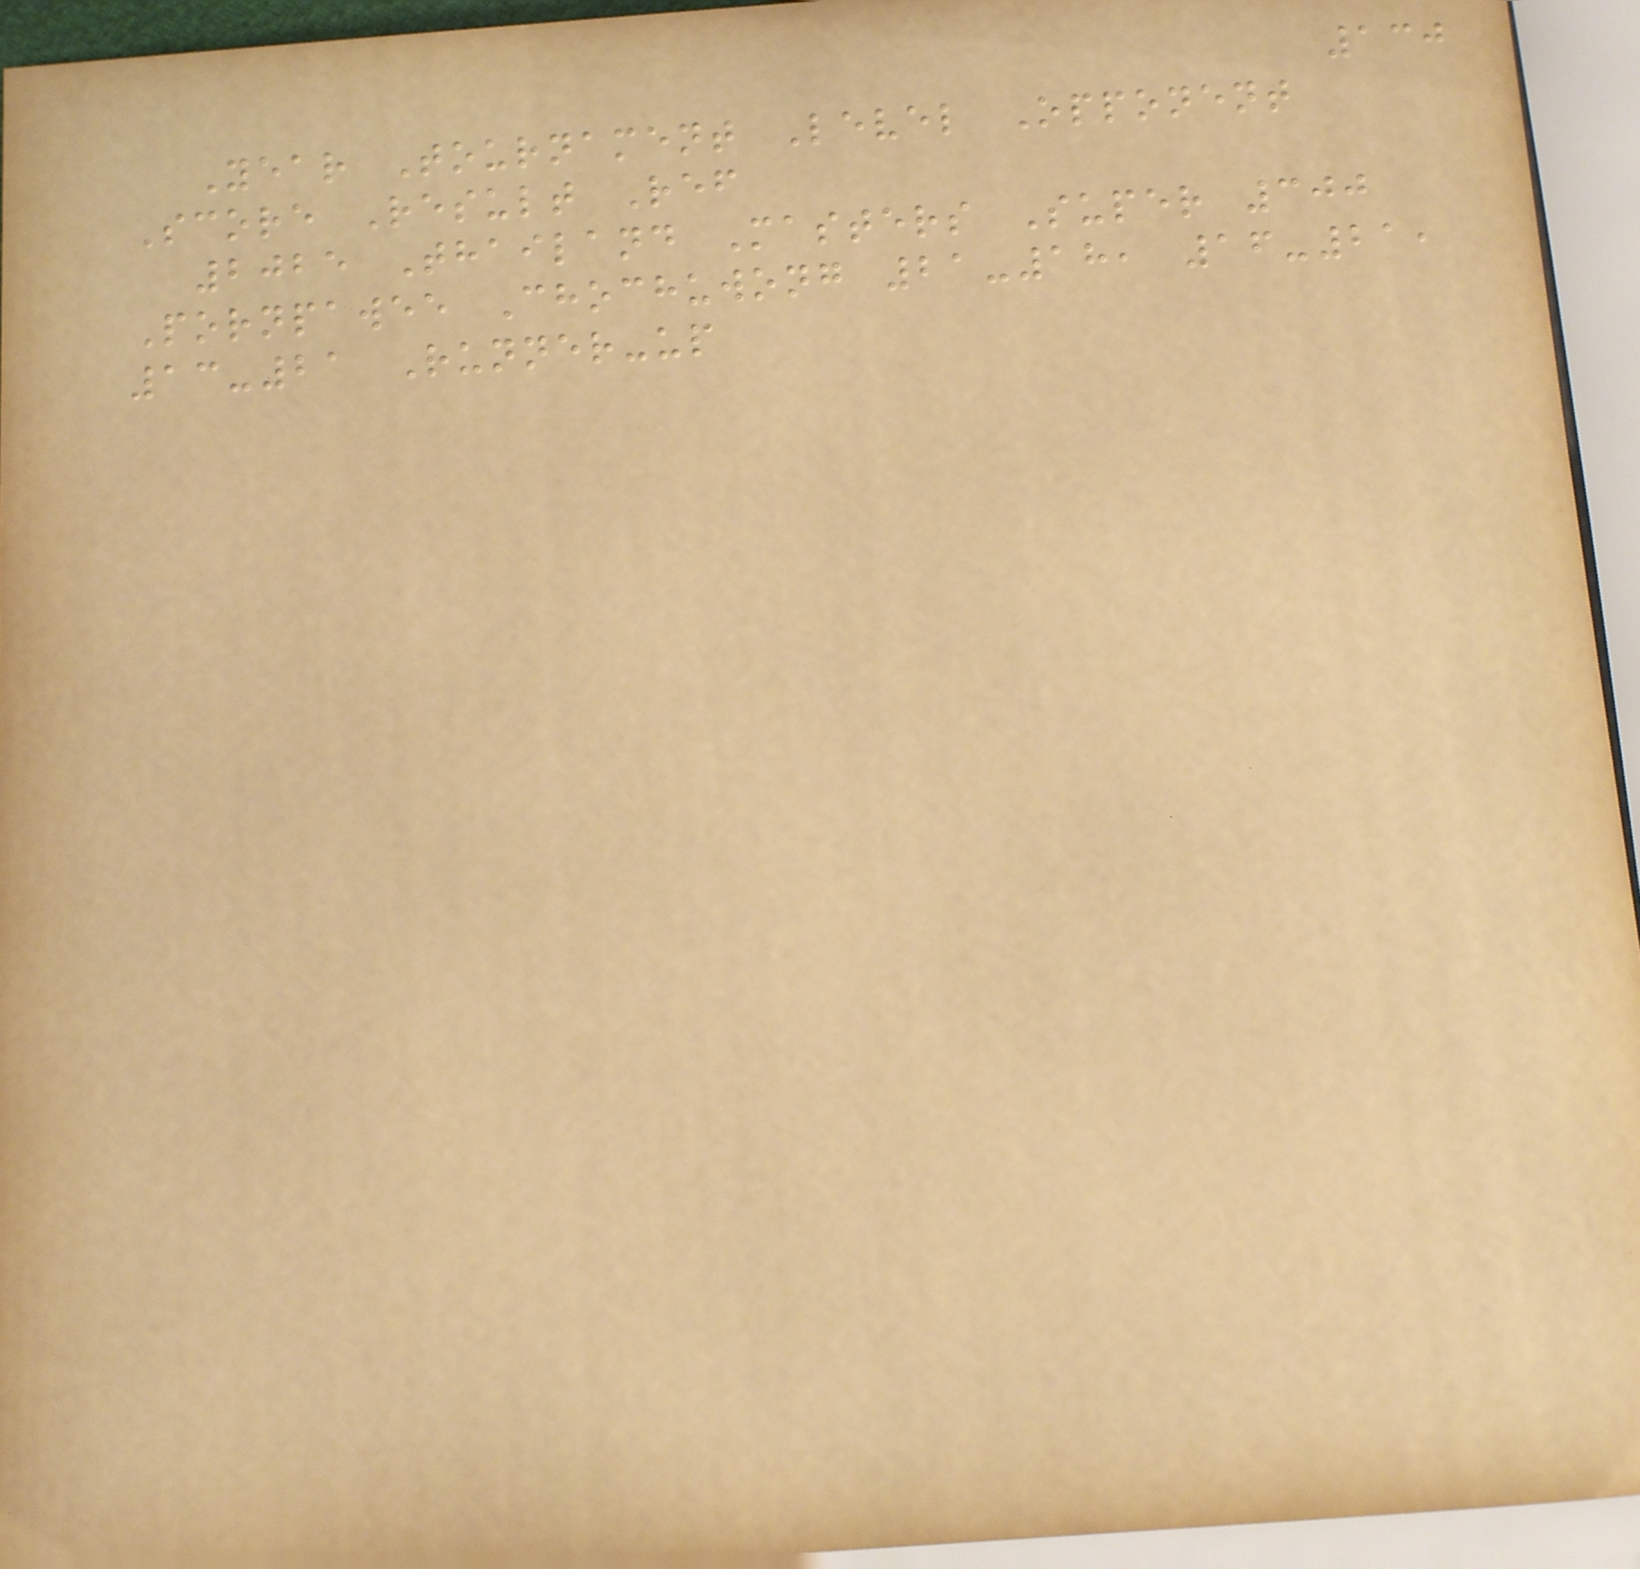130
Year Tournament Level Opponent
Score Result Ref
2025 Thailand Masters Super 300
Pornpawee Chochuwong 21-18, 16-21,
13-21 Runner-up
